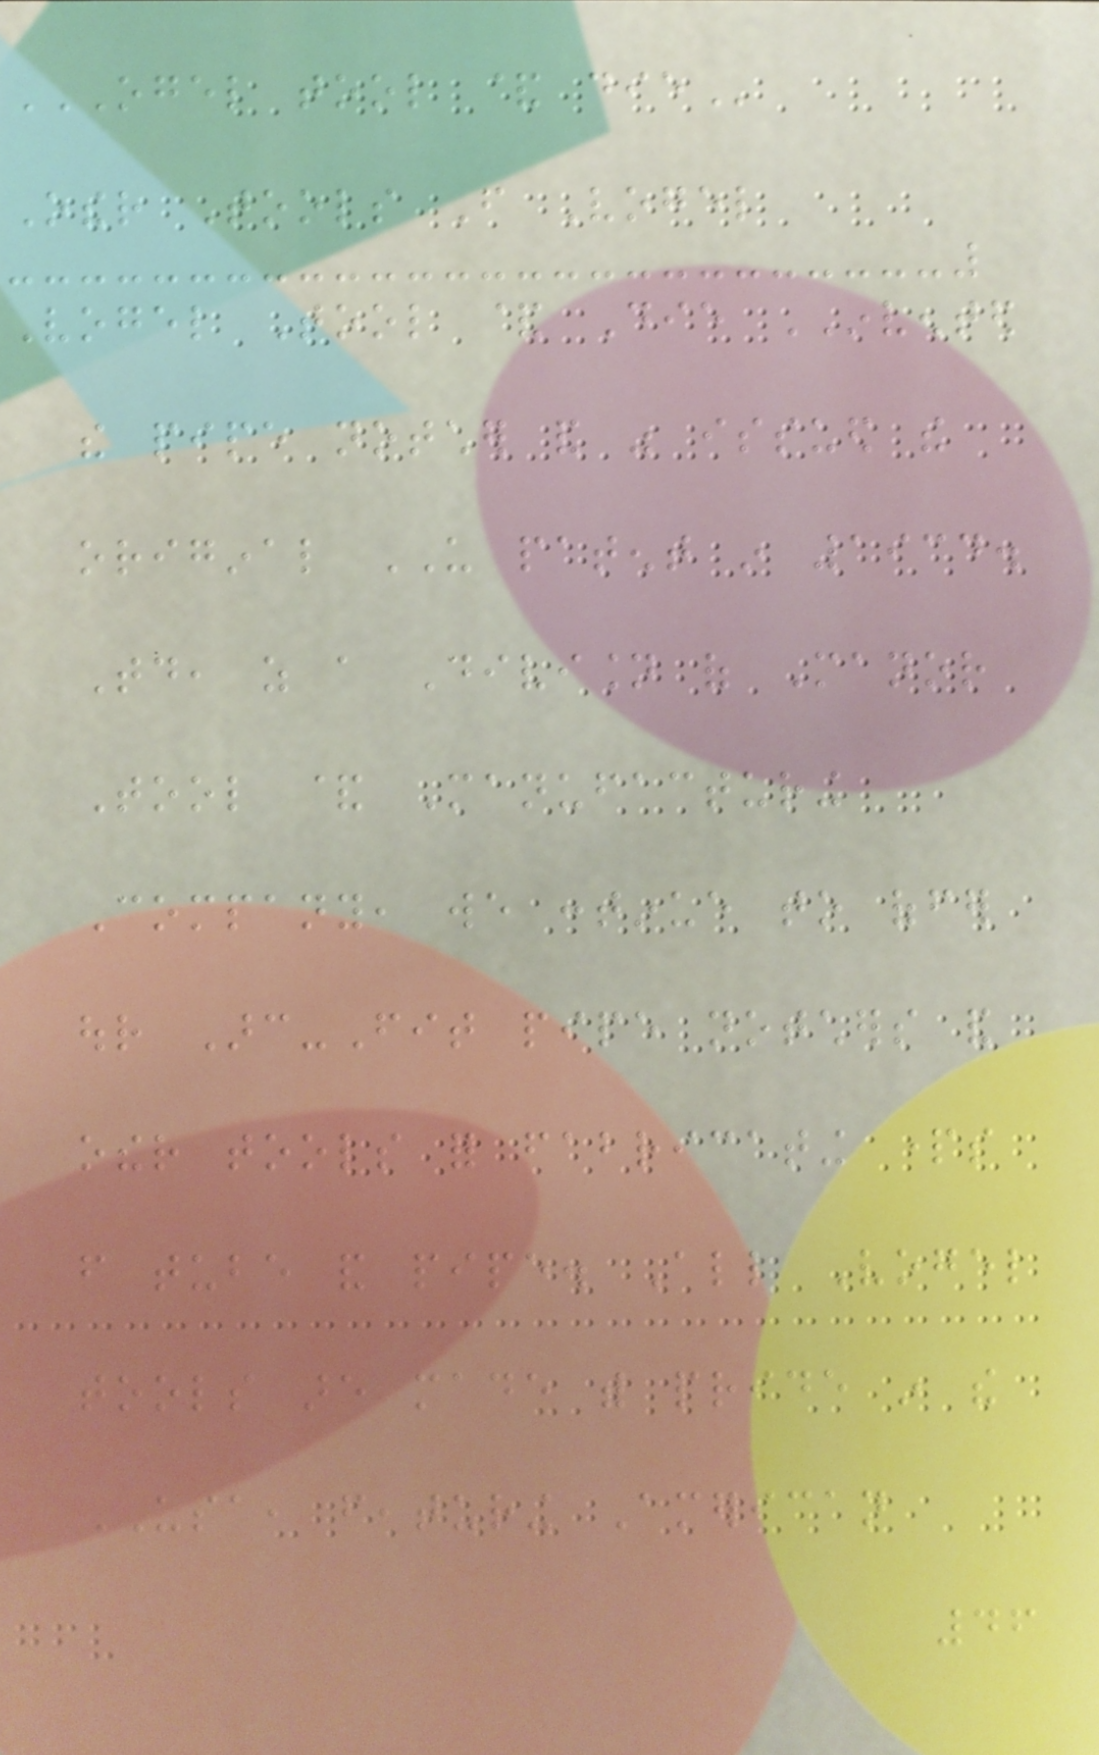OGEL TOOL & DIE
Other Tools From Vogel
Vogel Tool & Die INVENTED
the pipe notcher and was issued the
original US patent in 1934.
Today, as a Division of Manor
Tool & Manufacturing
Company, we continue to offer
our Arc-Fit pipe notchers and
other tools for fabricating parts
from tube and pipe. All Vogel
tools are made with pride in the
USA, featuring American
46
